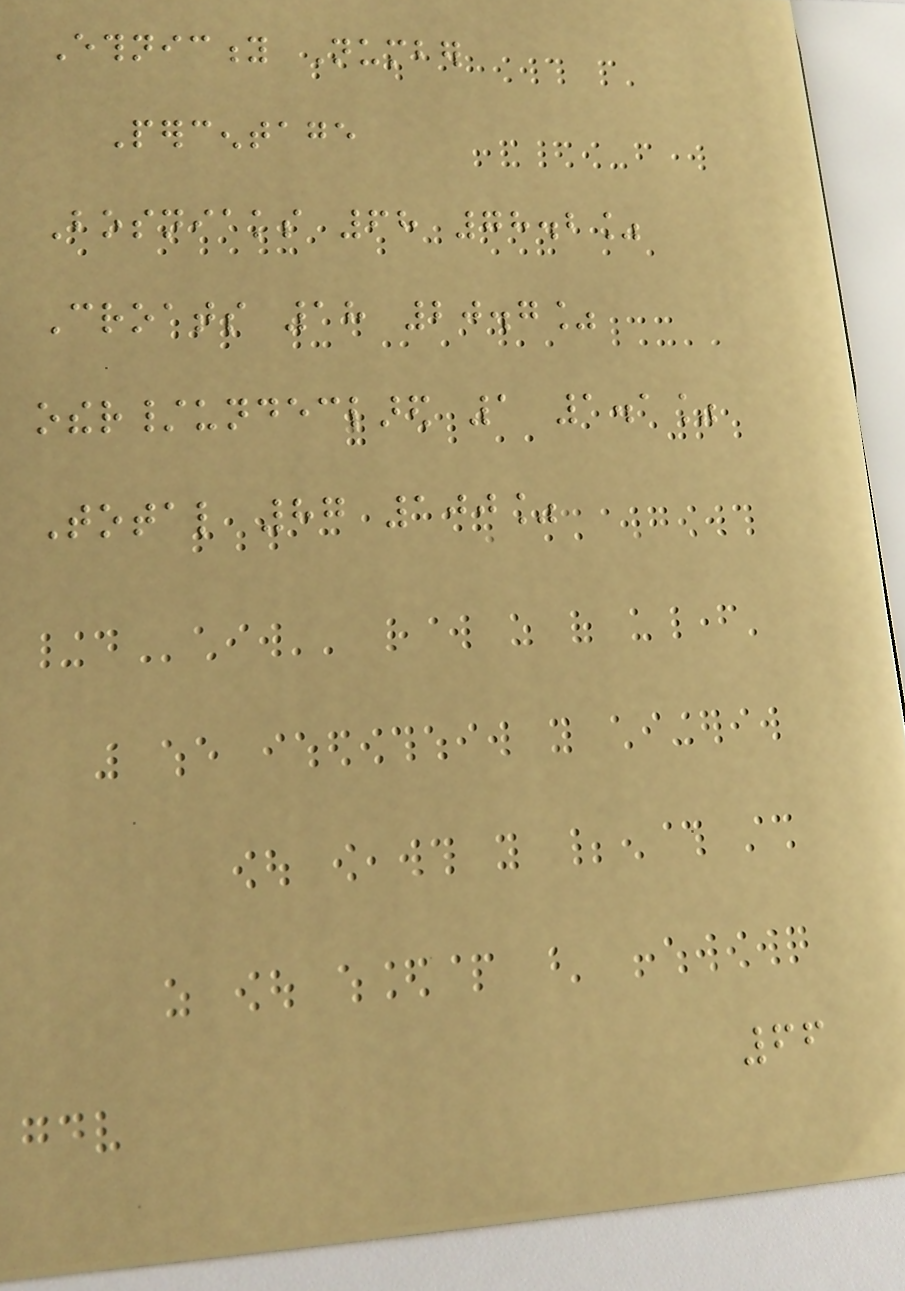Ethnicity Number
Percentage
Bosniaks 68 78.2%
Croats 18 20.7%
other/undeclared 1 1.1%
Total 87 100%
66
